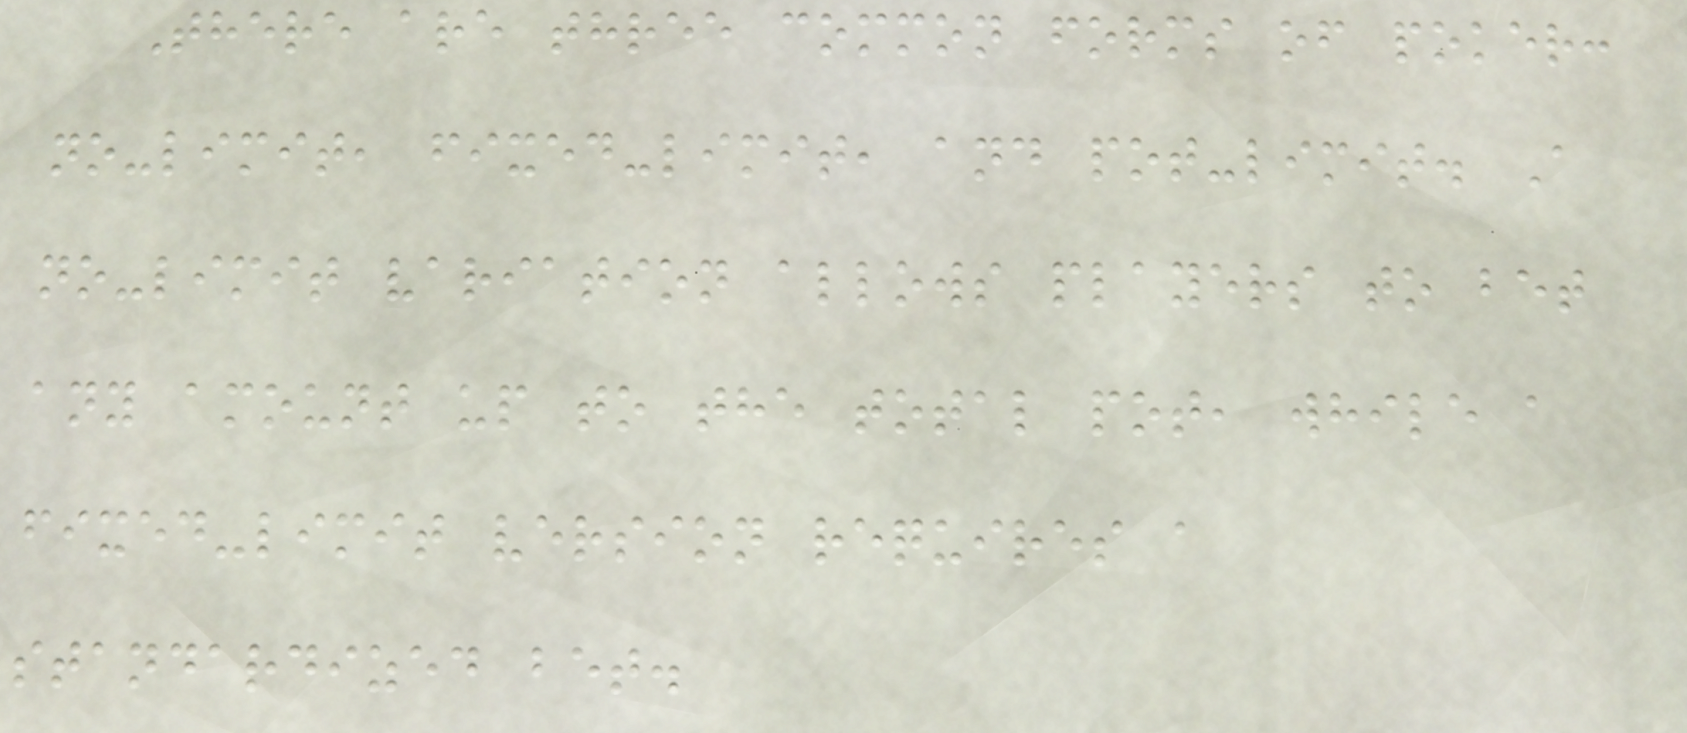There are three common forms of poker:
no-limit, fixed-limit, and pot-limit. A
no-limit variation allows players to bet
any amount up to the total pot, while a
fixed-limit version requires a
standardized bet.
